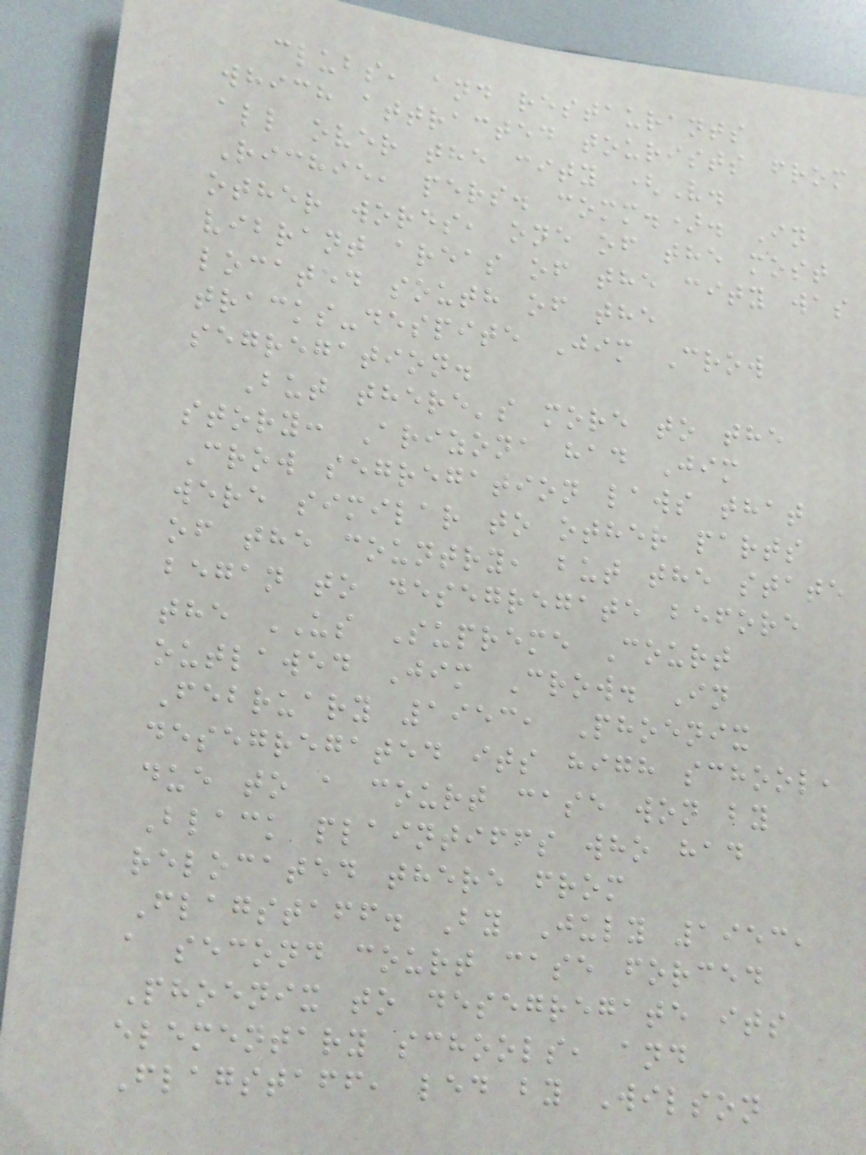clubs, and restaurants
which attracted tourists from
all over the city (V.
Richie, pers. comm.). In
other words, one of the most
vibrant areas of the city was
located south of the
tracks-despite Jim Crow
segregation.
But there's more to the
story: Arizona had Jim
Crow segregation laws that
were similar to other parts
of the country, but the state
began to desegregate before
the US Supreme Court
outlawed Jim Crow. In
February 1953, Phoenix
desegregated its high school,
due to a court case won by
Black plaintiffs who had
relocated there from
Flagstaff. By July 1953,
a second court case forced
Phoenix to desegregate its
elementary schools, and
Flagstaff, led by Wilson
